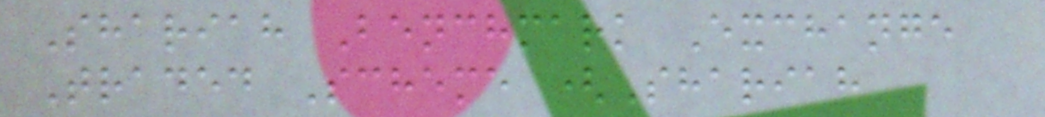Shariah Benchmark Exchange
Traded Scheme (Shariah
